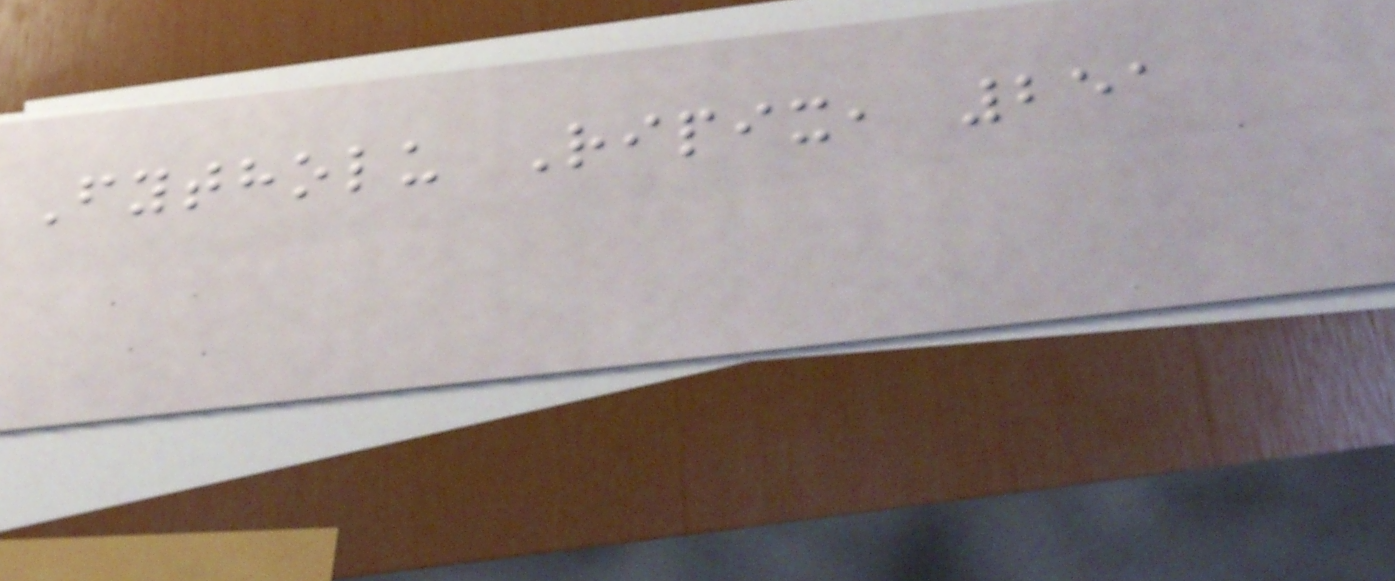Fytholu Ripix, 251
